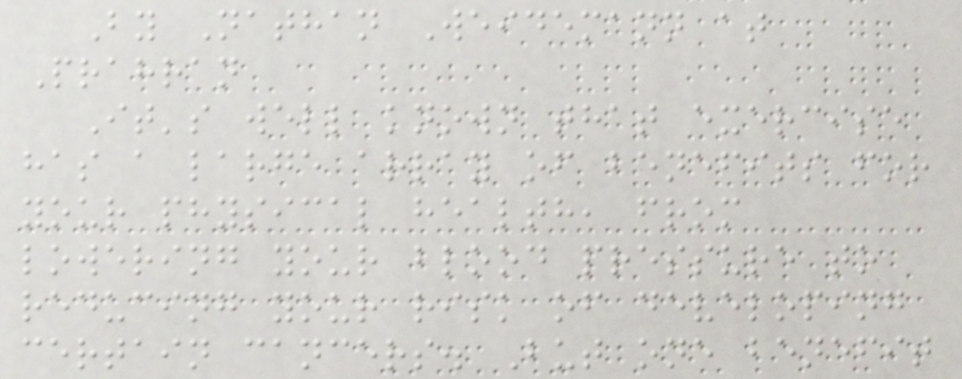By Nathan Weidemann at
Prahran
It's well known that exercise
has a large array of benefits for
your physical health, from
lowering your blood pressure to
reducing your risk of developing
certain cancers. But one benefit
